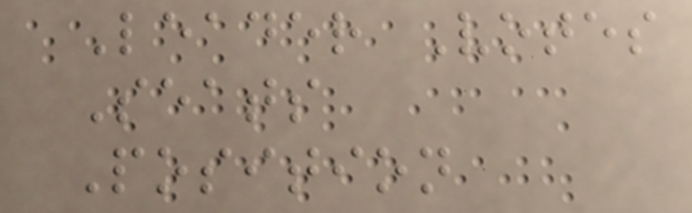Leader Votes
Seats
Position
